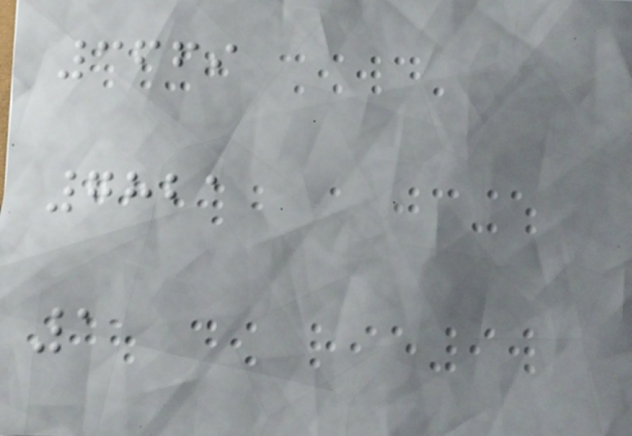3669
7821
1
